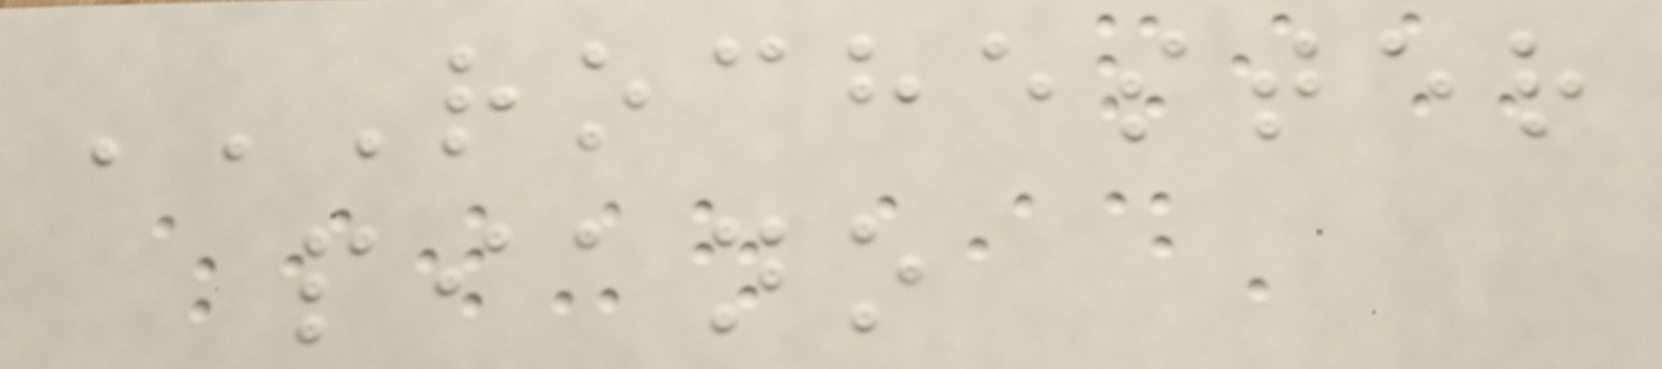ROCHESTER
PIANO
